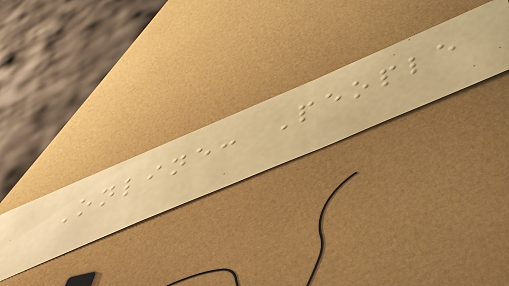Online: People
